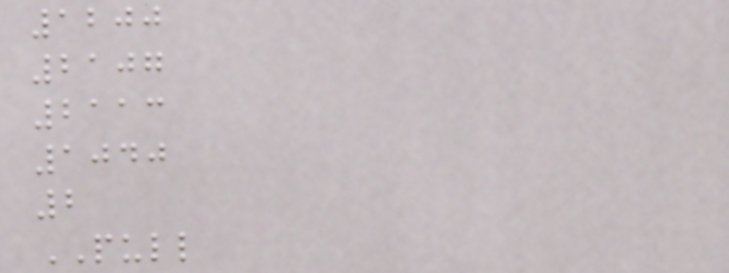1200
2107
2113
1040
2
PULL
